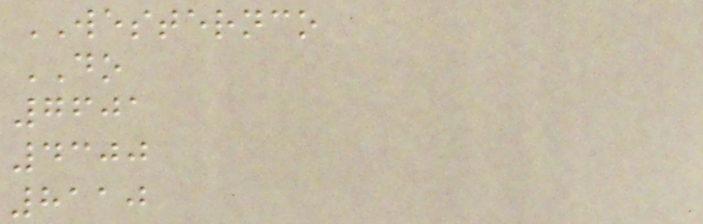WESTERNCO
DO
7601
4300
8110
